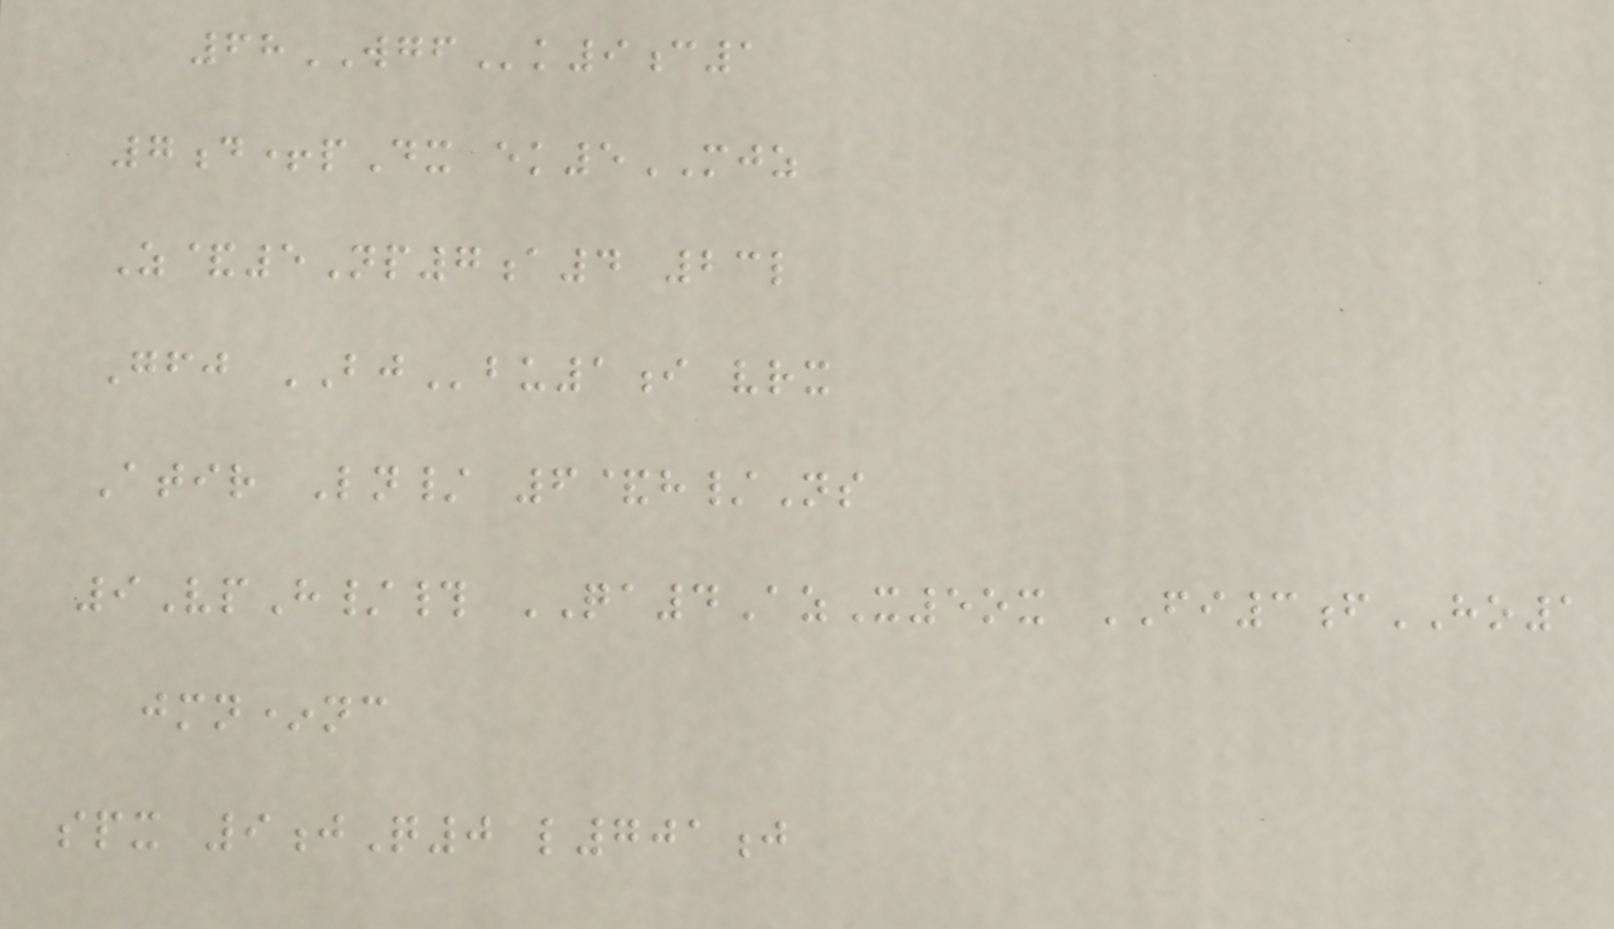68WGFk9c1
7d+pDx ek5MJZ
Z&5Np7a4 23l
Gfj BJbu1i vrx
Atir Ln/ 6&h/Ns
9VpH/# QA4AzX5ox FI3fHO1
jmn*nc
spx 9jQ0 l701j
